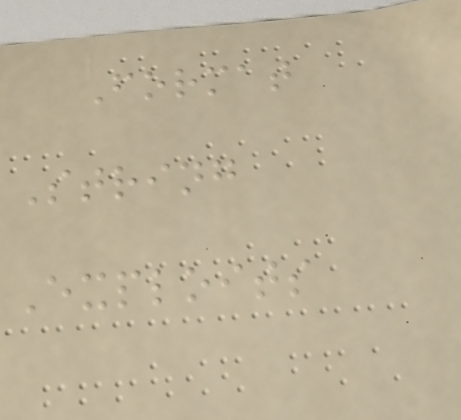Format
String
Exploits
